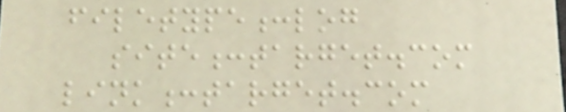filetype:log
site:target.com
link:target.com
